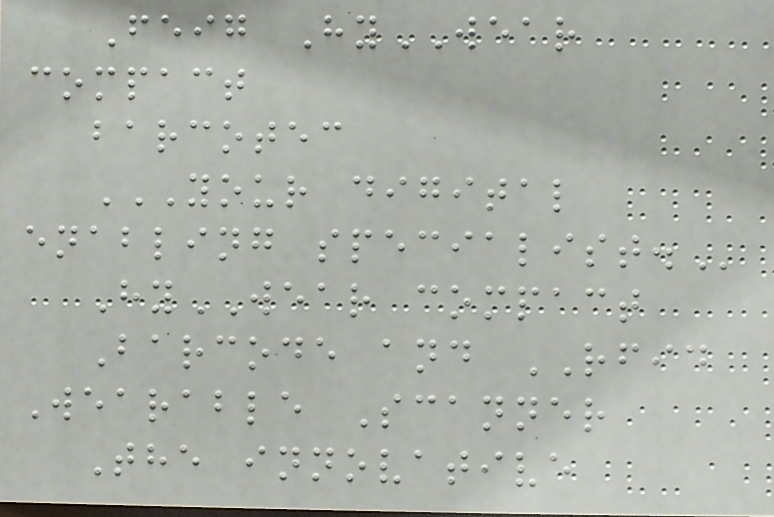Feig HyWEAR
compact
barcotec
YOUR DIGITAL
ENABLING SPECIALIST.
HyWEAR compact
Barcode and RFID
Wearable Scanner
The innovative
